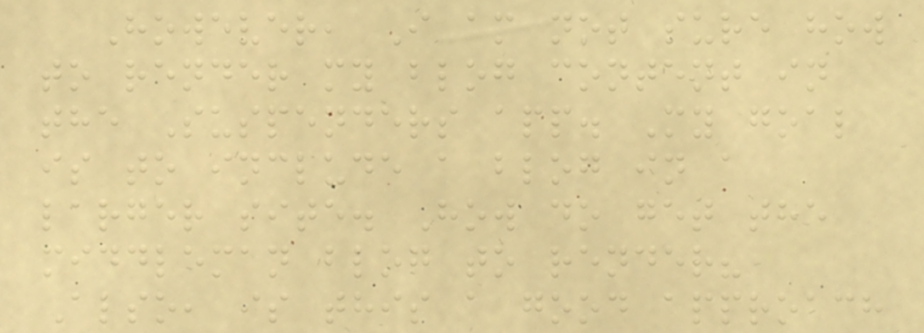However, I am not sure how
to render my blog content in
the Suspenders app. My goal
is to include a blog in a
larger site. How do get the
middleman blog to render?
Also, is this a good approach
